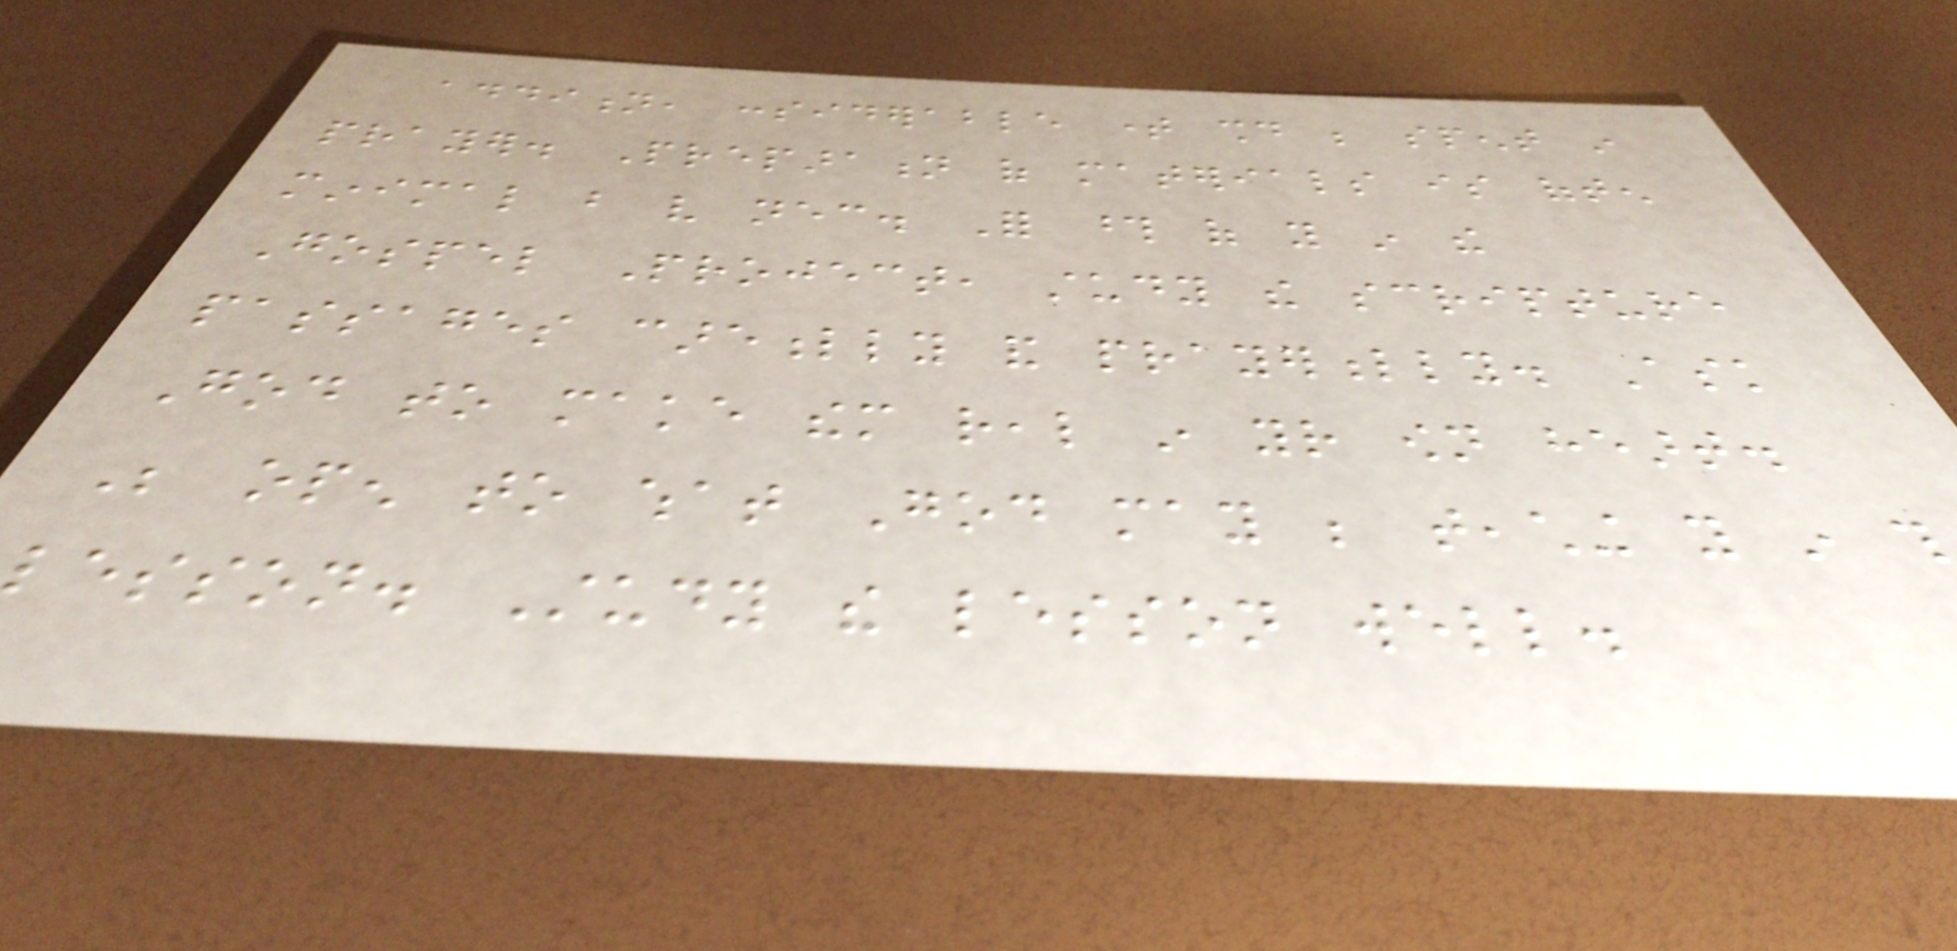addition, considerable time should be spent in
prayer. Preparation of materials is often
minimal but very necessary. For those of you in the
Gospel Project, study the scripture
passages carefully and prayerfully. Ask
God to make them real in your own heart.
Be open to what God may be teaching you in this
lesson. Study the lesson well.
